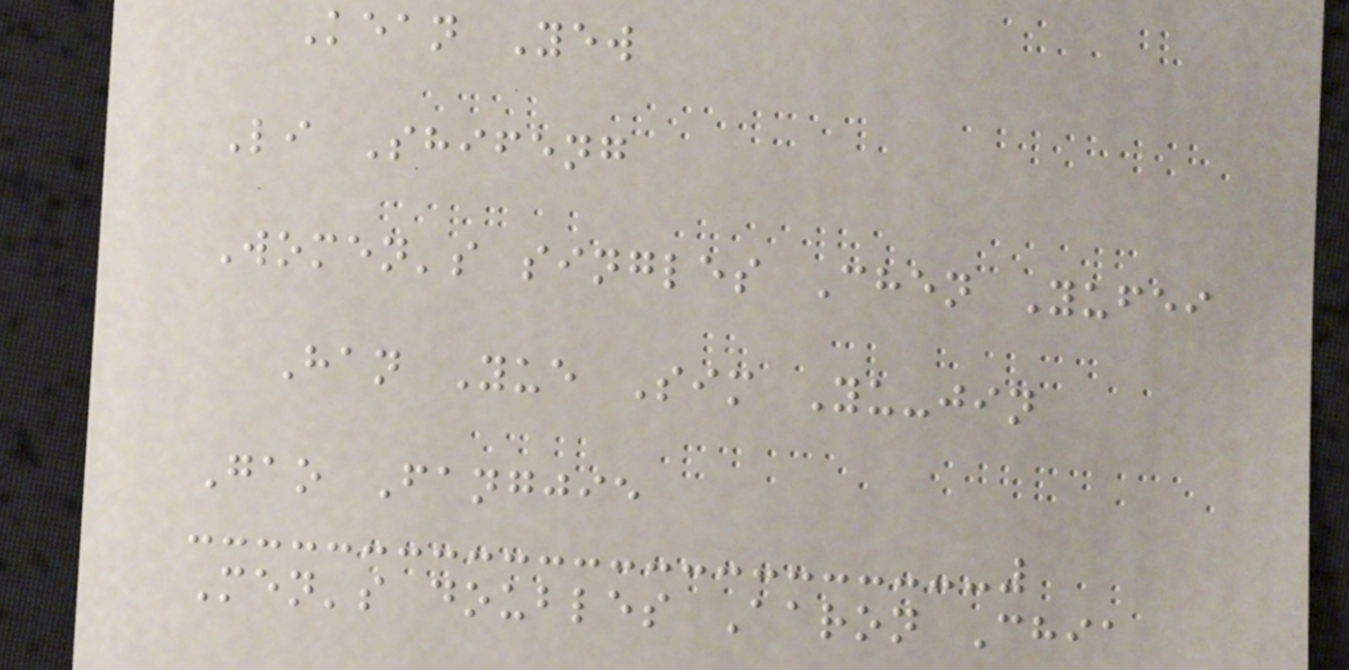Kean Yew
Li Shifeng
Women's singles Chen Yufei
Han Yue Sim Yu-jin
Gao Fangjie
Men's doubles Aaron Chia
